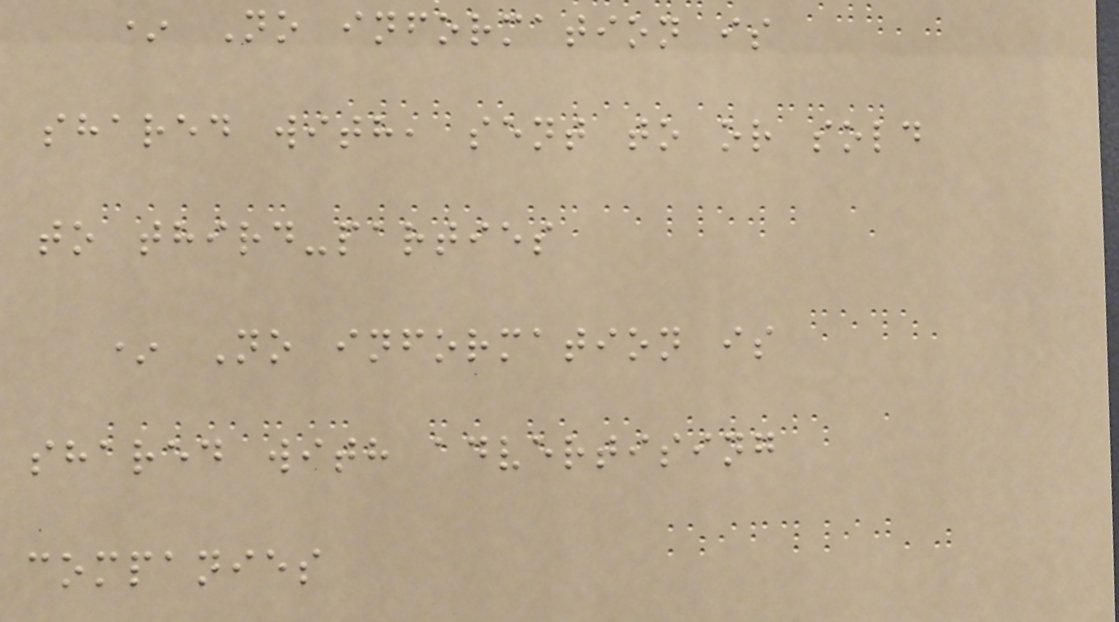* No information is
shared with, sent to or sold
to third-parties
* No information is
shared with advertising
companies
